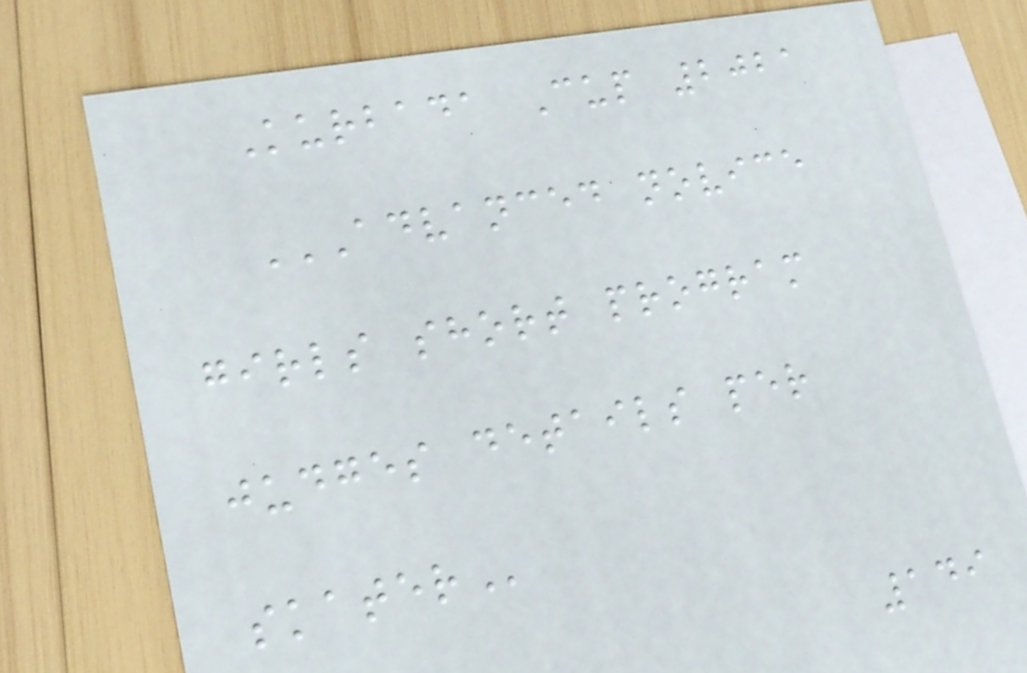Kurbada Cup 2021
ADVANCED NOVICE
GIRLS SHORT PROGRAM
JUDGES DETAILS PER
SKATER
149
